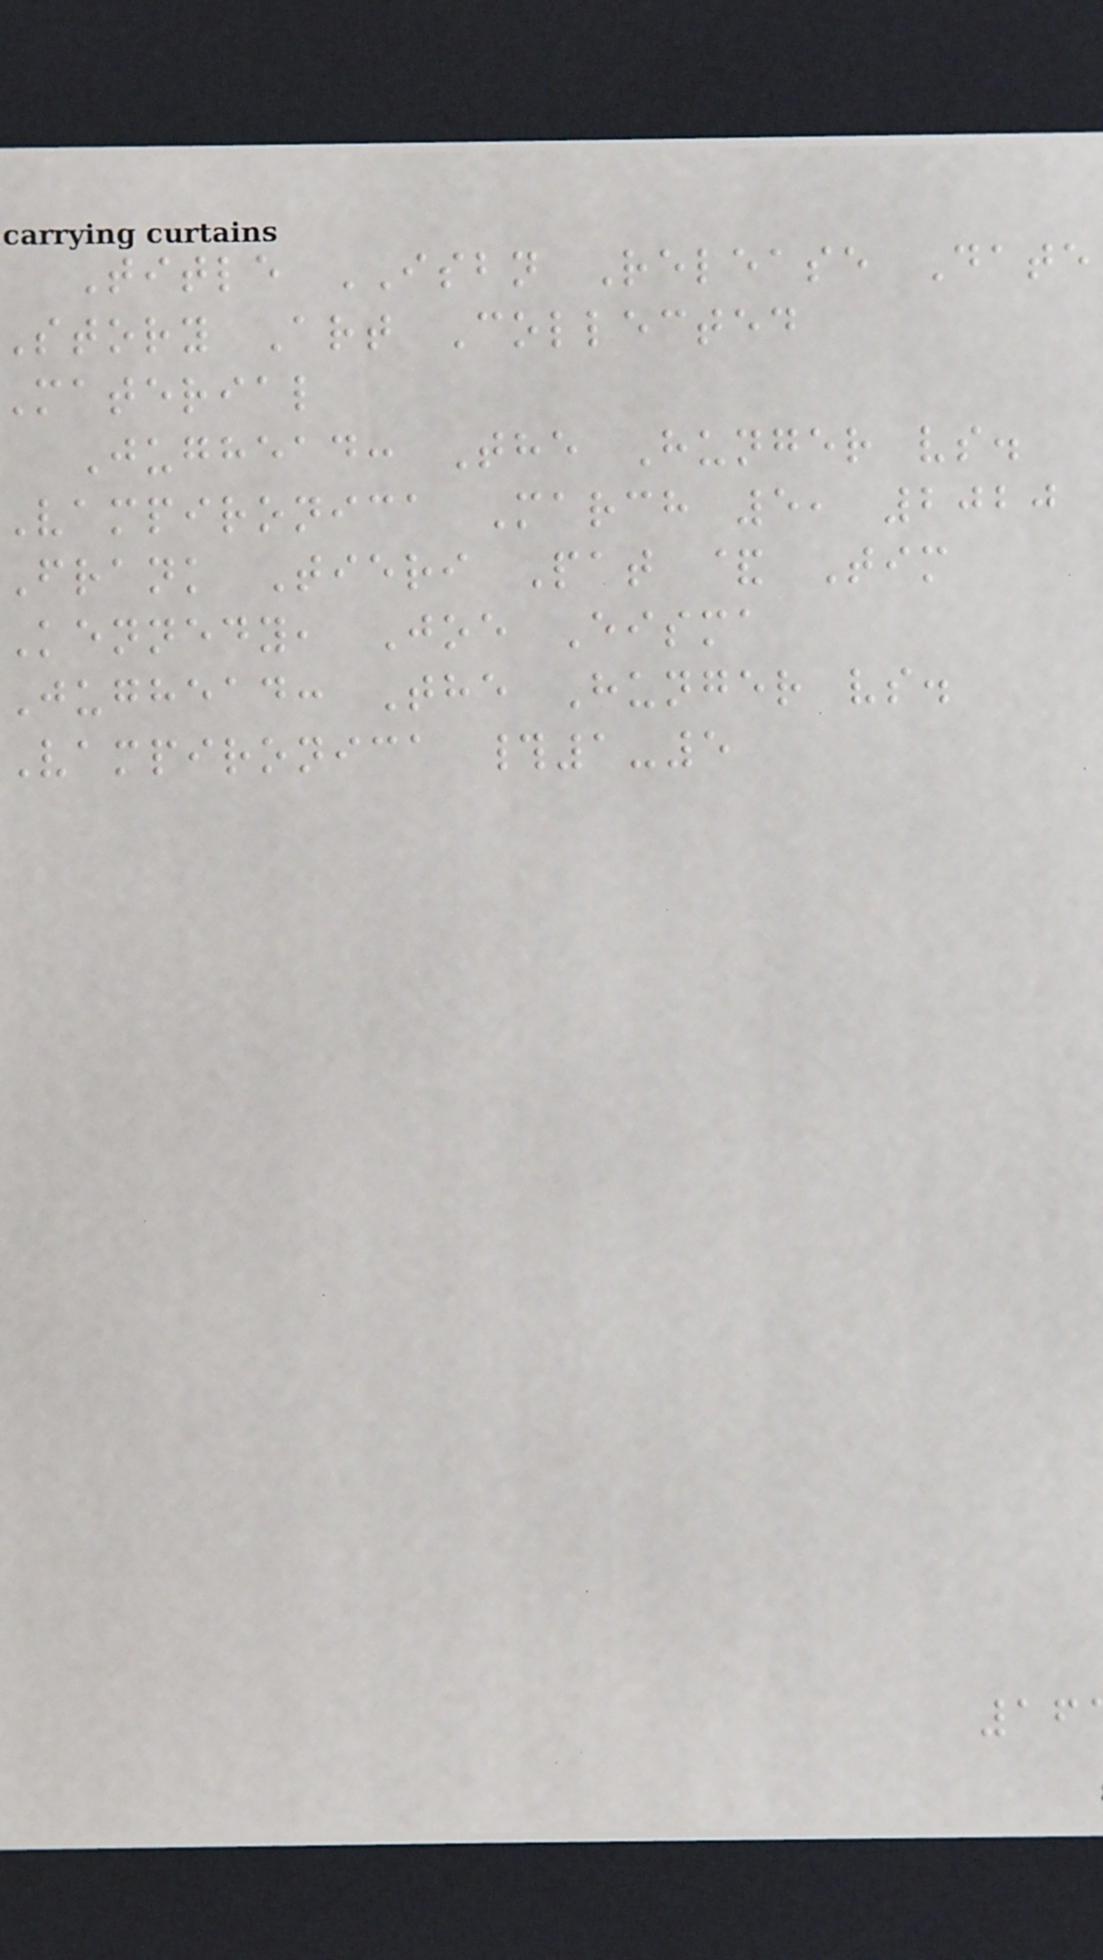Title ISBN Release Date
story Art Collected
material
Jughead: The Hunger vs.
vampironica March 5, 2020
Frank Tieri Pat & Tim
Kennedy, Joe Eisma
Jughead: The Hunger vs.
Vampironica #1-5
